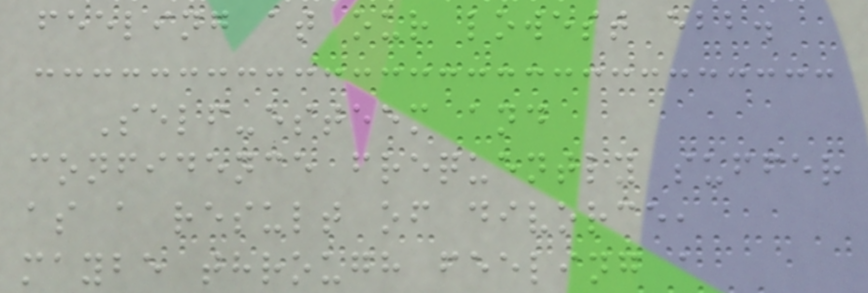feeling at our lowest ebb.
Self-esteem and
confidence frequently suffer
as a result of divorce,
maybe through feeling a
